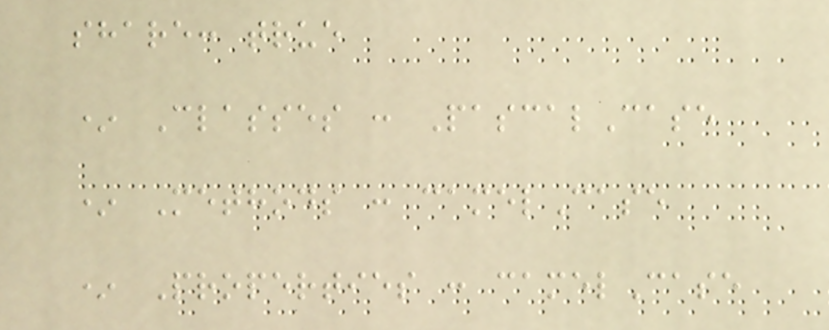share: true
* Classes : PascalCase
* Methods : camelCase
* Properties : camelCase
